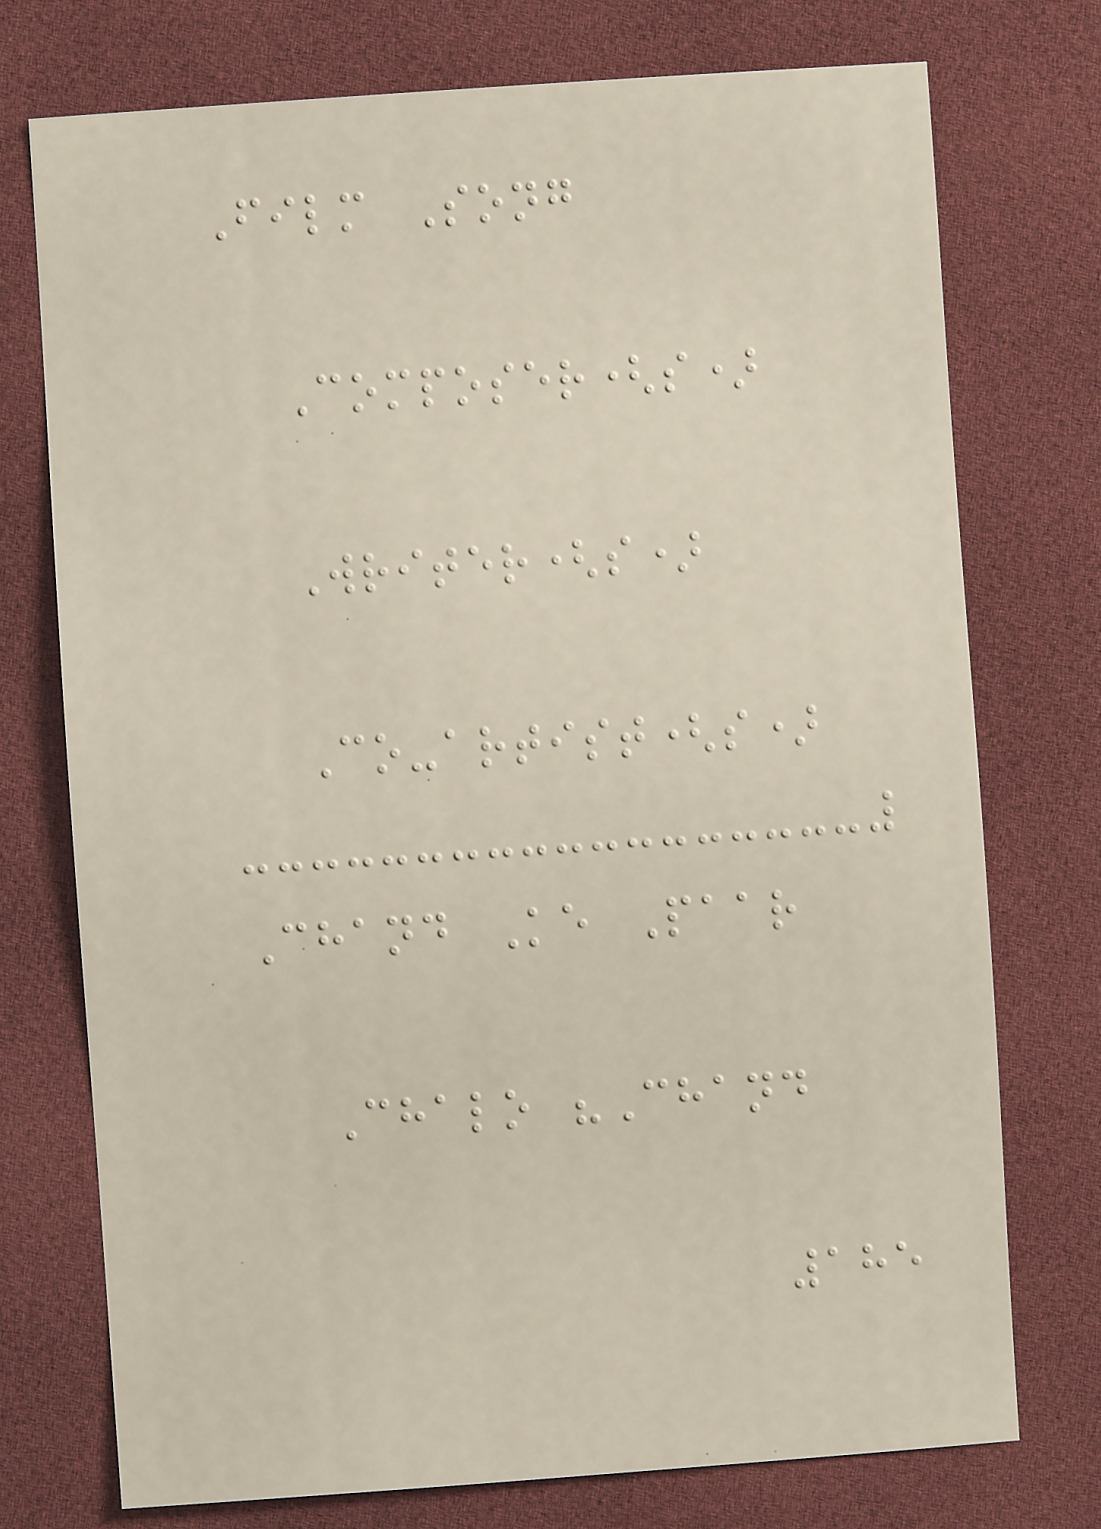Film Song
Composer(s)
Writer(s)
Co-artist(s)
Chand Ke Paar
Chalo "Chand
185
